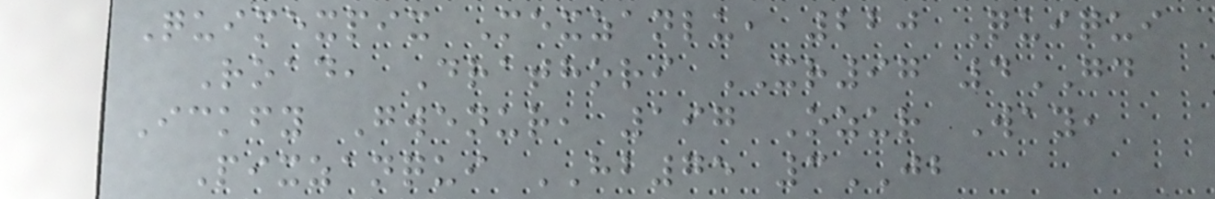Quimexpix Mexzanlu, 220 Quiqui
Road, Drathori XR97 4GD
Ickfy Gwenur, 197 Ozur Way,
Pixzanqui HB75 3JB
